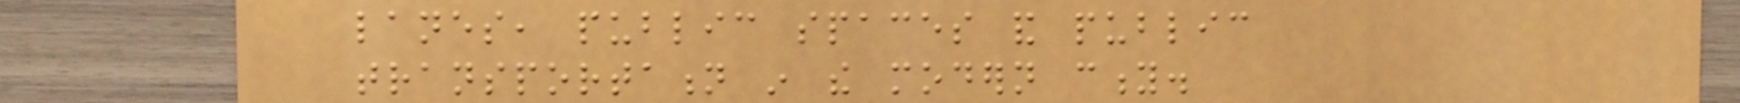lanes, public spaces and public
transportation in the modern city.
